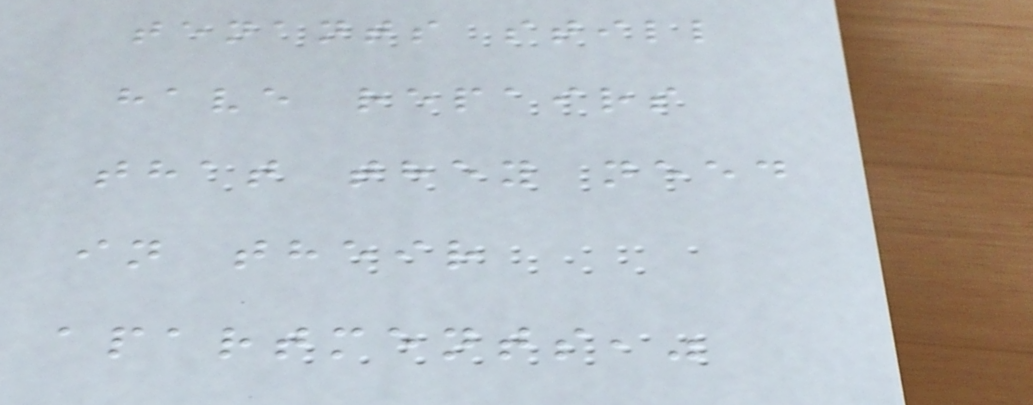tenants still
have repairs
that they need
in their
apartments,"
